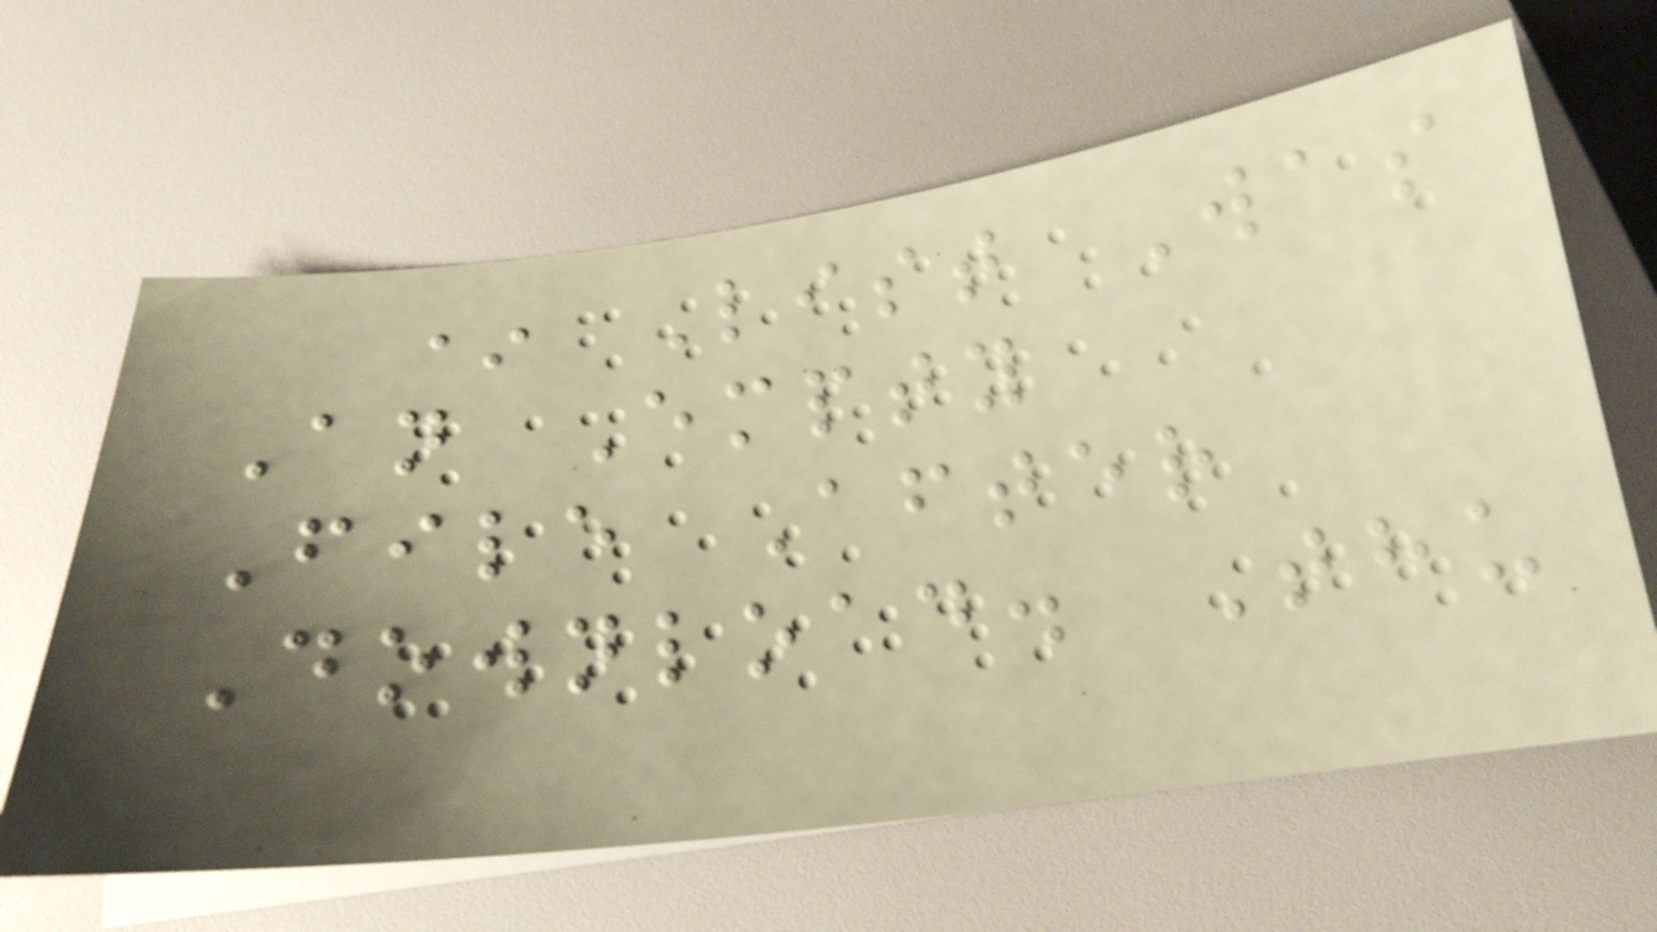* List Was
An Empty
File After
Download. Thu
